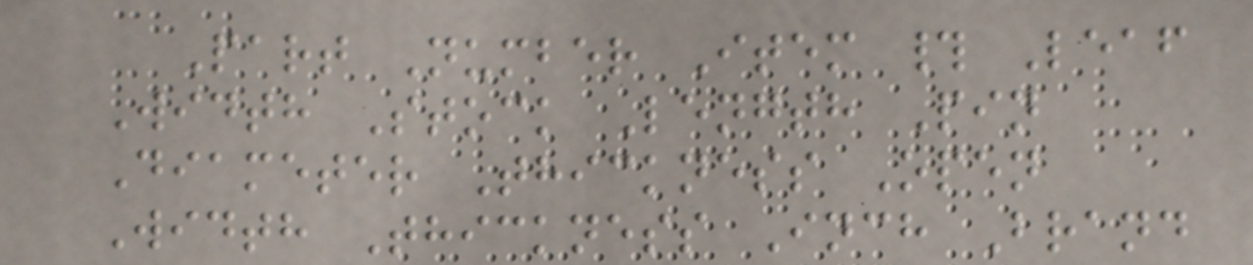Part Number Item # Leaf
Width Stock Length Pin
Diameter Thickness Open
Width Thickness Inch Brand
